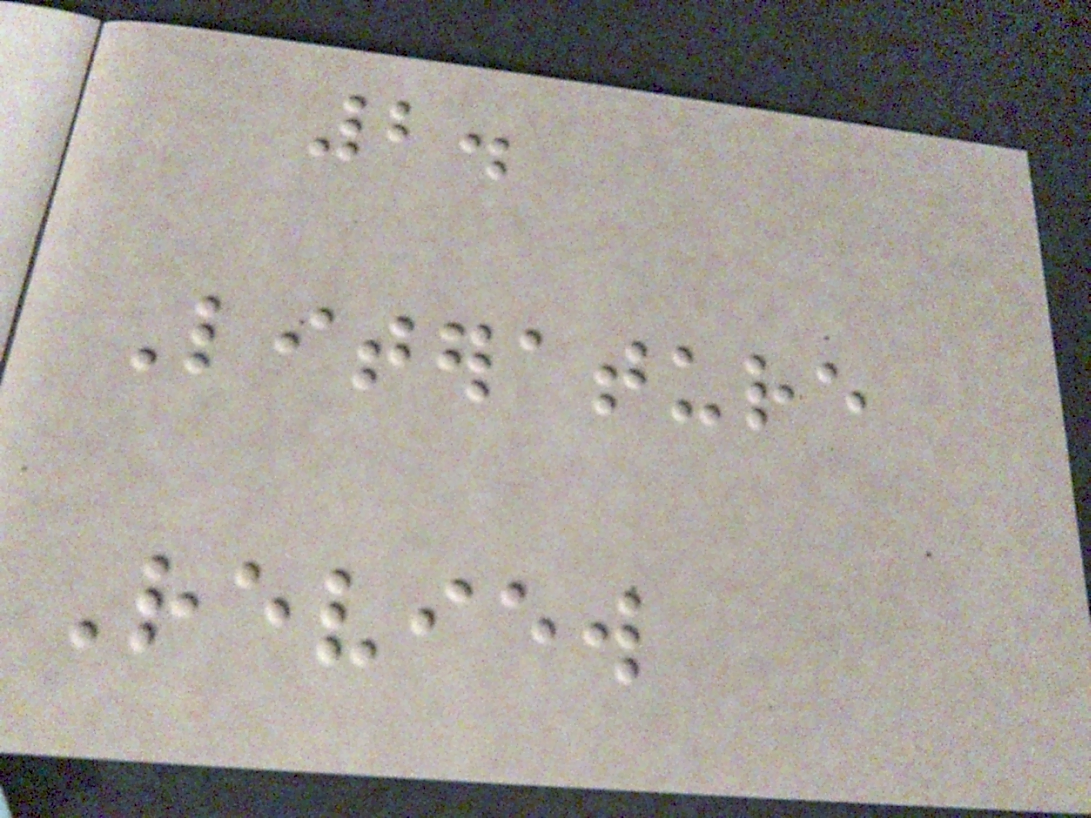2.
Literature
Review
